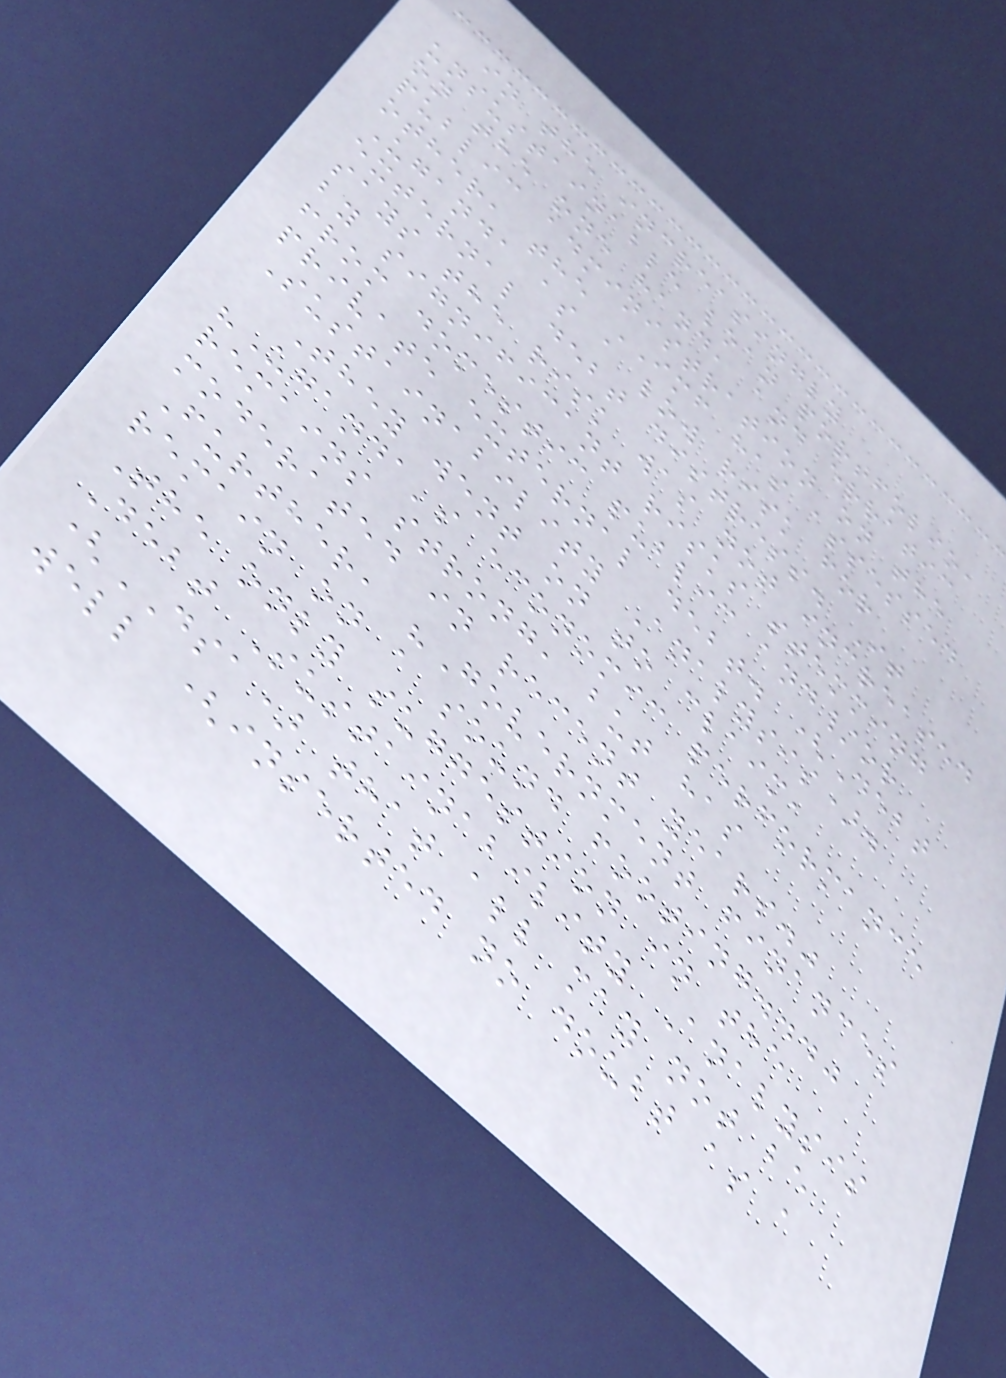in the increasingly
unsustainable loan portfolio,
on the one hand, and erratic
public administration on the
other, the IMF has assessed
Uganda as a low risk for
external debt distress. It
says the risk was not increased
by significant risks stemming
from domestic public and/or
private external debt. (Debt
Sustainability Analysis).
They went on to claim,
"Uganda's economic performance
remains strong, but has
moderated in recent years."
Further, "Government finances
remain on a sound footing..."
The only suggestion in the
Debt Sustainability Analysis
(DSA) that all may not be
well (inserted no doubt as a
